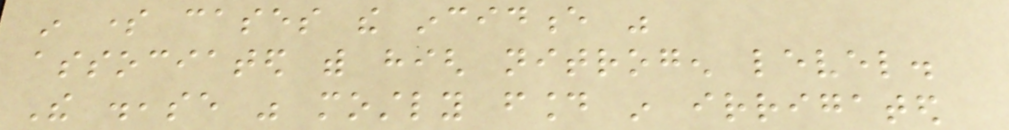in some cases the incidence was
associated with high nitrogen level.
The disease was mostly found in irrigated
